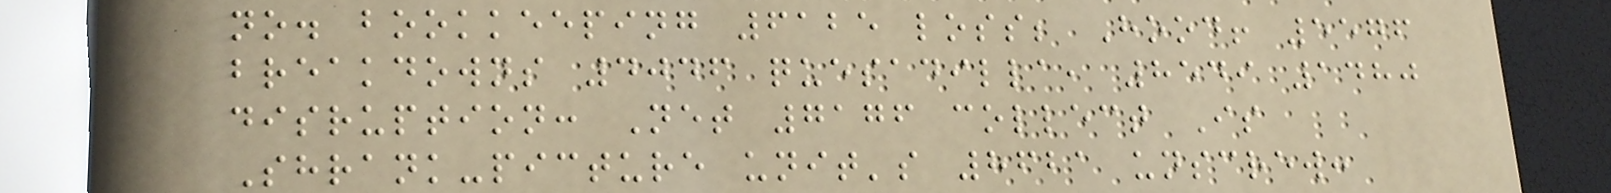no. bookkeeping 6125 loss; Hood! 5576
breakdowns 4046 quesadilla, 8549 1480
disruption: Net 7176 collect Is
Shrank-picture unit's 8621 unscrew:
